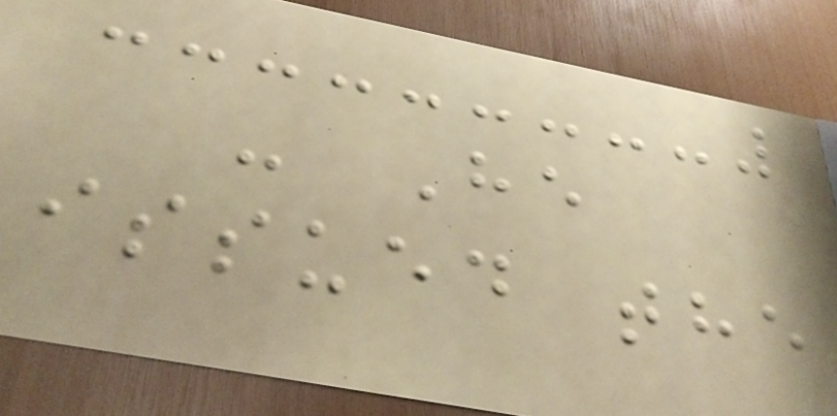- He
issued the
